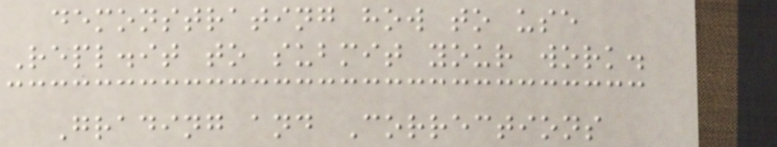demonstrating how to use
Repl.it to submit your work.
Grading and Corrections
